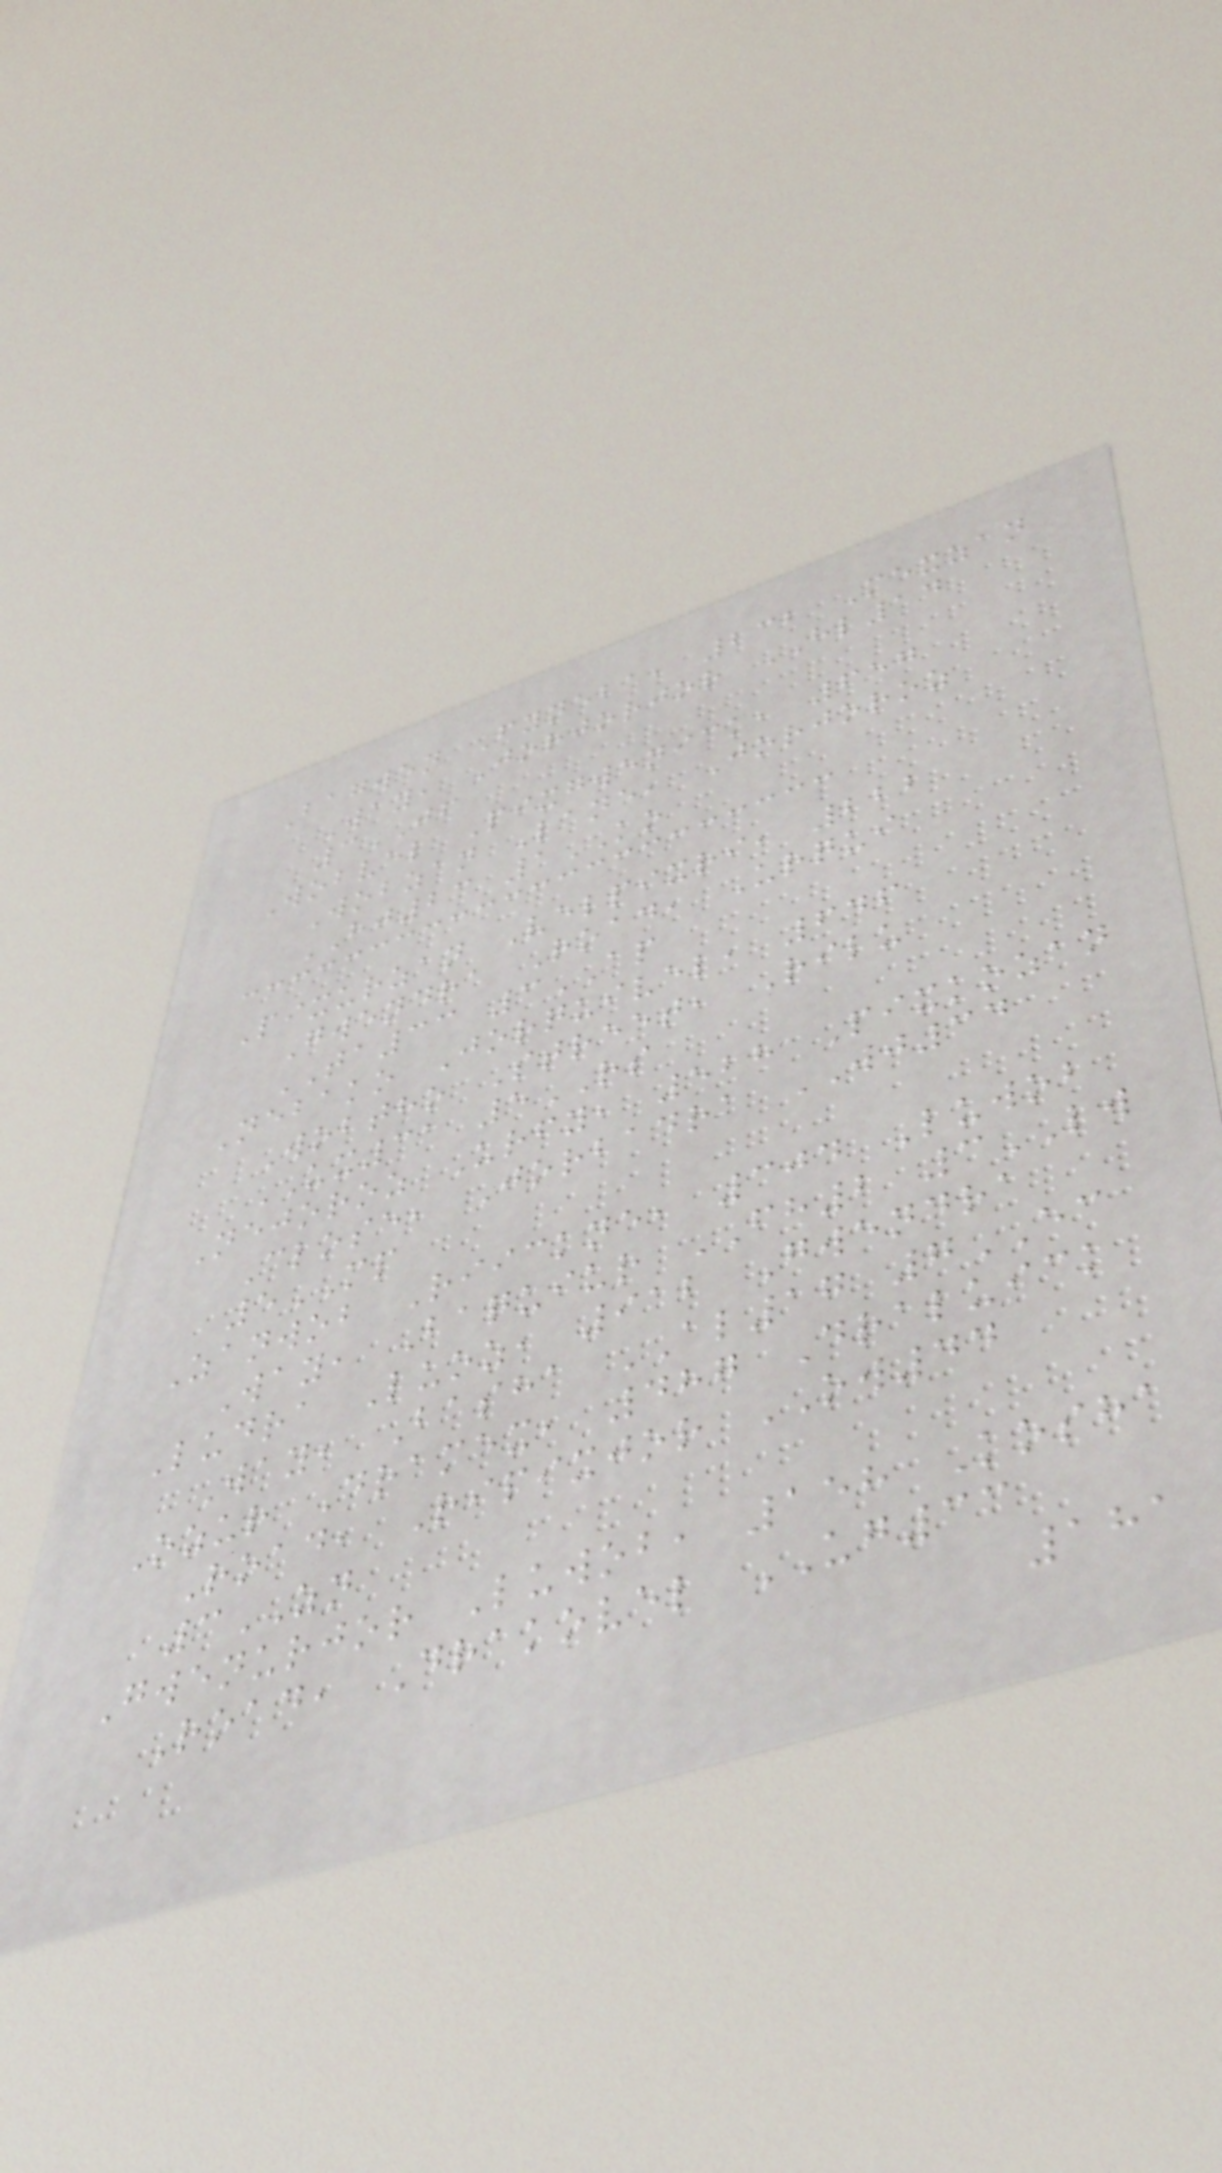Bagwen Fyneba, 232 Mexzan
Way, Jorjorjor HL14
3JF
Wobvel Pixgwenick, 657
Wobzan Lane, Jorjoroz
HJ23 1KO
Pixurzan Velpixri, 222
Gwendra Road, Urqui
TA33 3AP
Nebako Jorquivel, 646
Wobtho Street, Rilu
UX31 5RS
Nejoroz Urfy, 528 Pixkozan
Close, Jorbadra WJ34
5MP
Zanwob Riickne, 304 Luwob
Way, Baquiur FH2 3LW
Ludra Luoz, 912 Gwendra
Way, Basha AL17 7EC
Ozur Dramex, 487 Draluick
Road, Ripixjor OW44
3ZN
Gwenurjor Luwob, 158 Kosha
Road, Drakovel UG33
181
